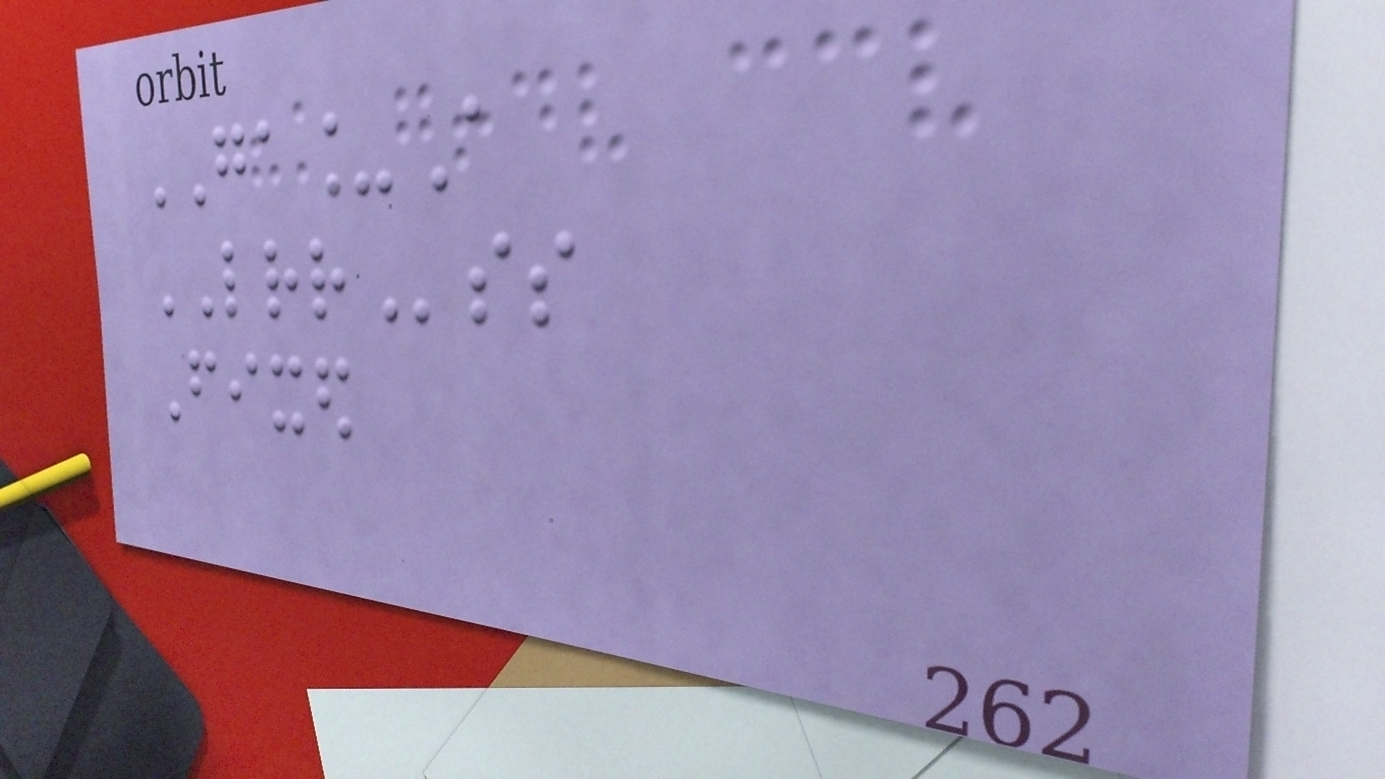GA_A
LRRss
Fixed
